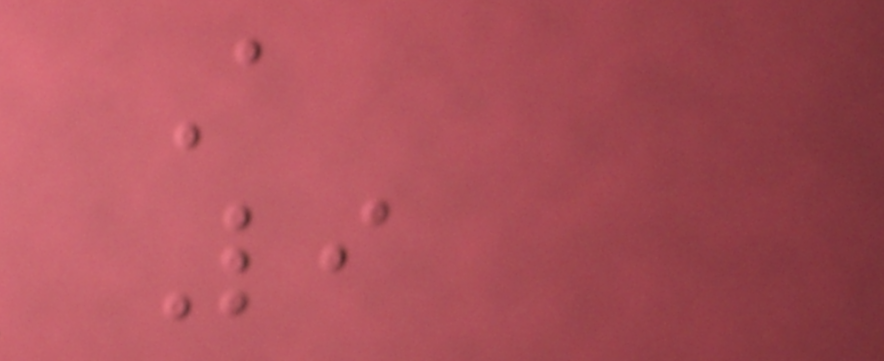A
Li
